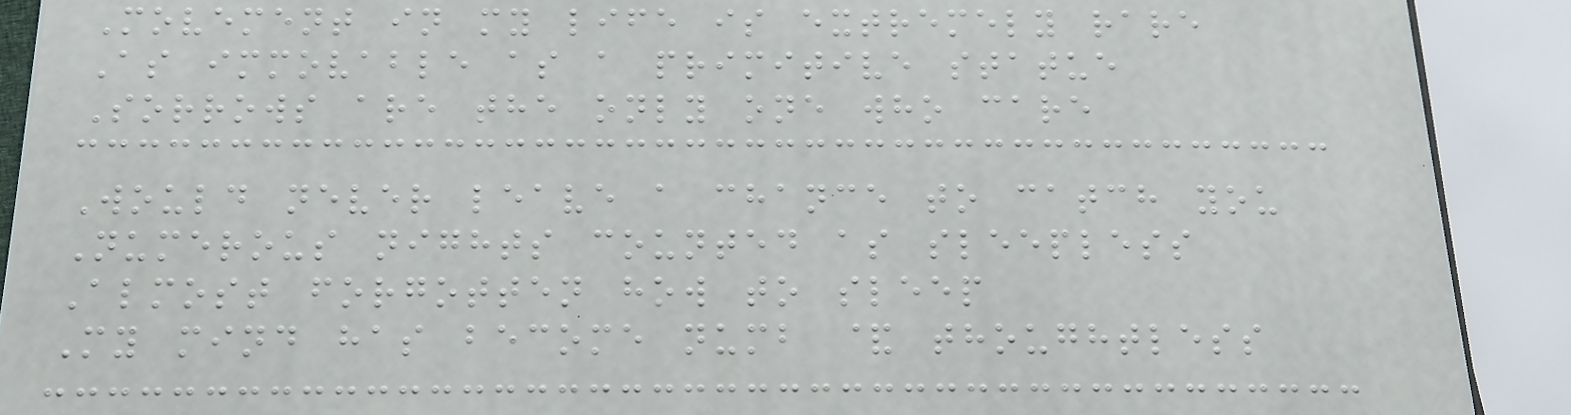Movement in my life is extremely rare
As immovable as a primitive statue
Sorrows are the only one who care
Would never leave a chance to catch you
Numerous nights counted as sleepless
Almost forgotten how to sleep
My mind has become numb & thoughtless
